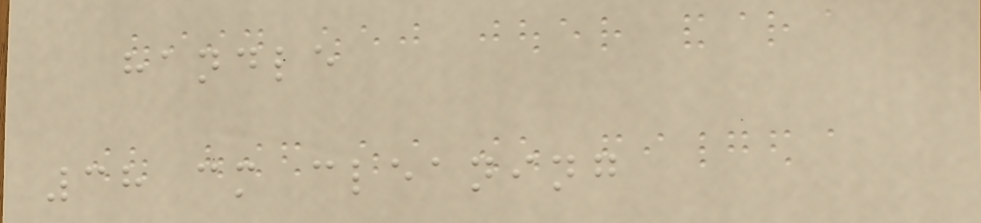handle
38 cm cleaning
